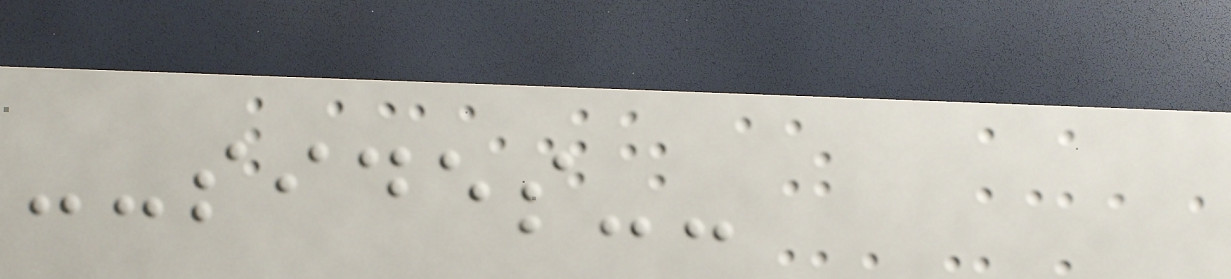--sides--
